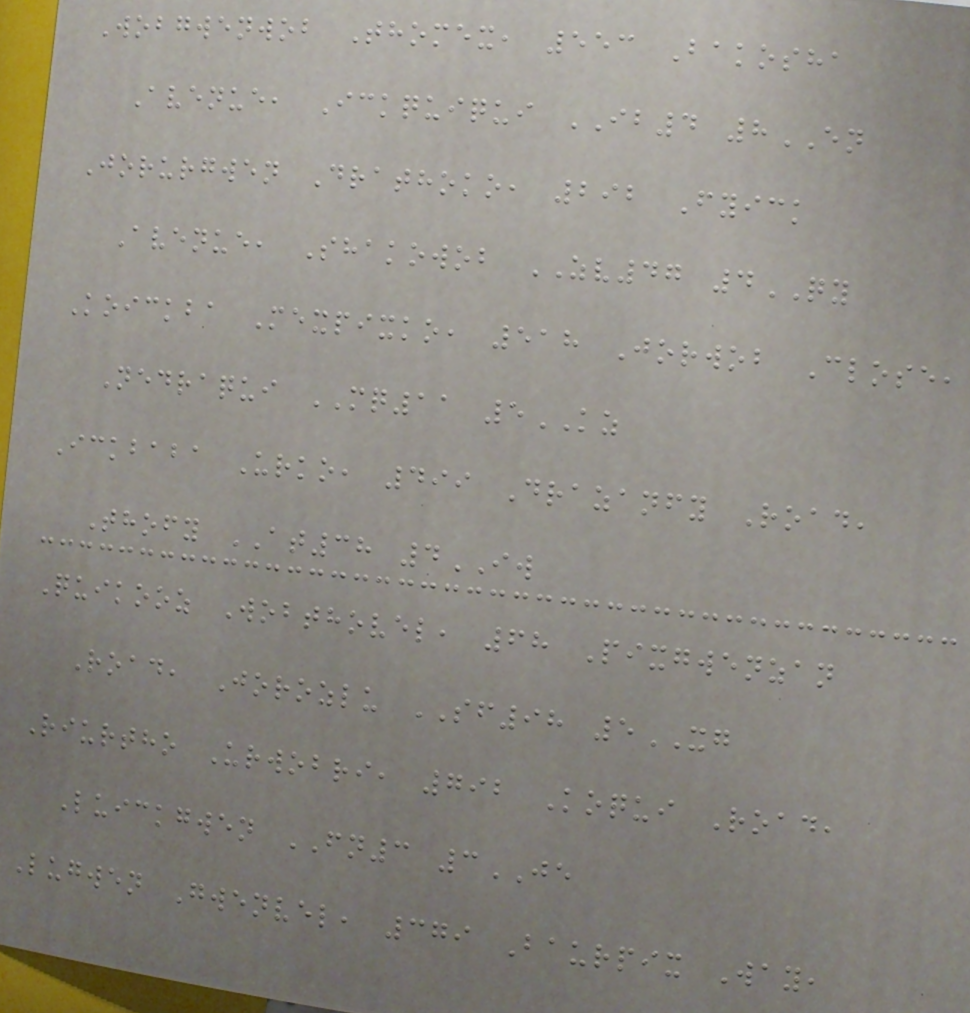Wobgwenwob Thomex, 553 Bakosha
Avenue, Ickquiqui IB4 8EN
Jorurgwen Drathoko, 292 Fyick
Avenue, Shakowob ZV47 4QY
Koickba Mexpixko, 518 Jorwob Close,
Nedraqui MQ11 5KZ
Ickbaba Urko, 499 Drazanfy Road,
Thofy AT38 4IW
Quikooz Wobthovel, 68 Pixgwenzan
Road, Jorozlu SF98 5XG
Riurtho Urwobri, 792 Koqui Road,
Luickgwen FN3 3JE
Lugwen Gwenvel, 379 Baurpix Way,
